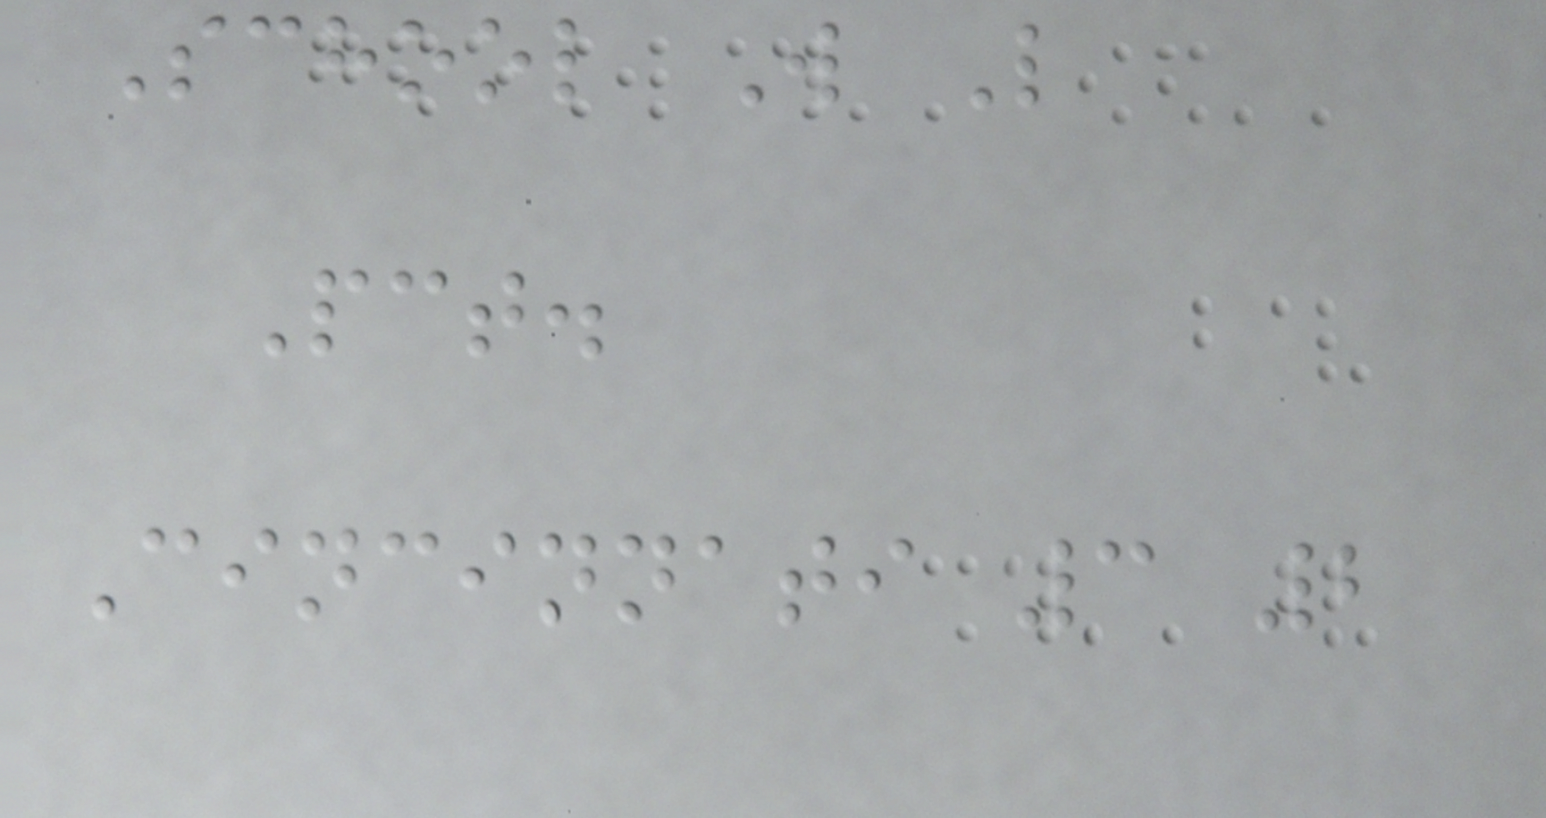School W L
Pct.
Cincinnati 3 2
